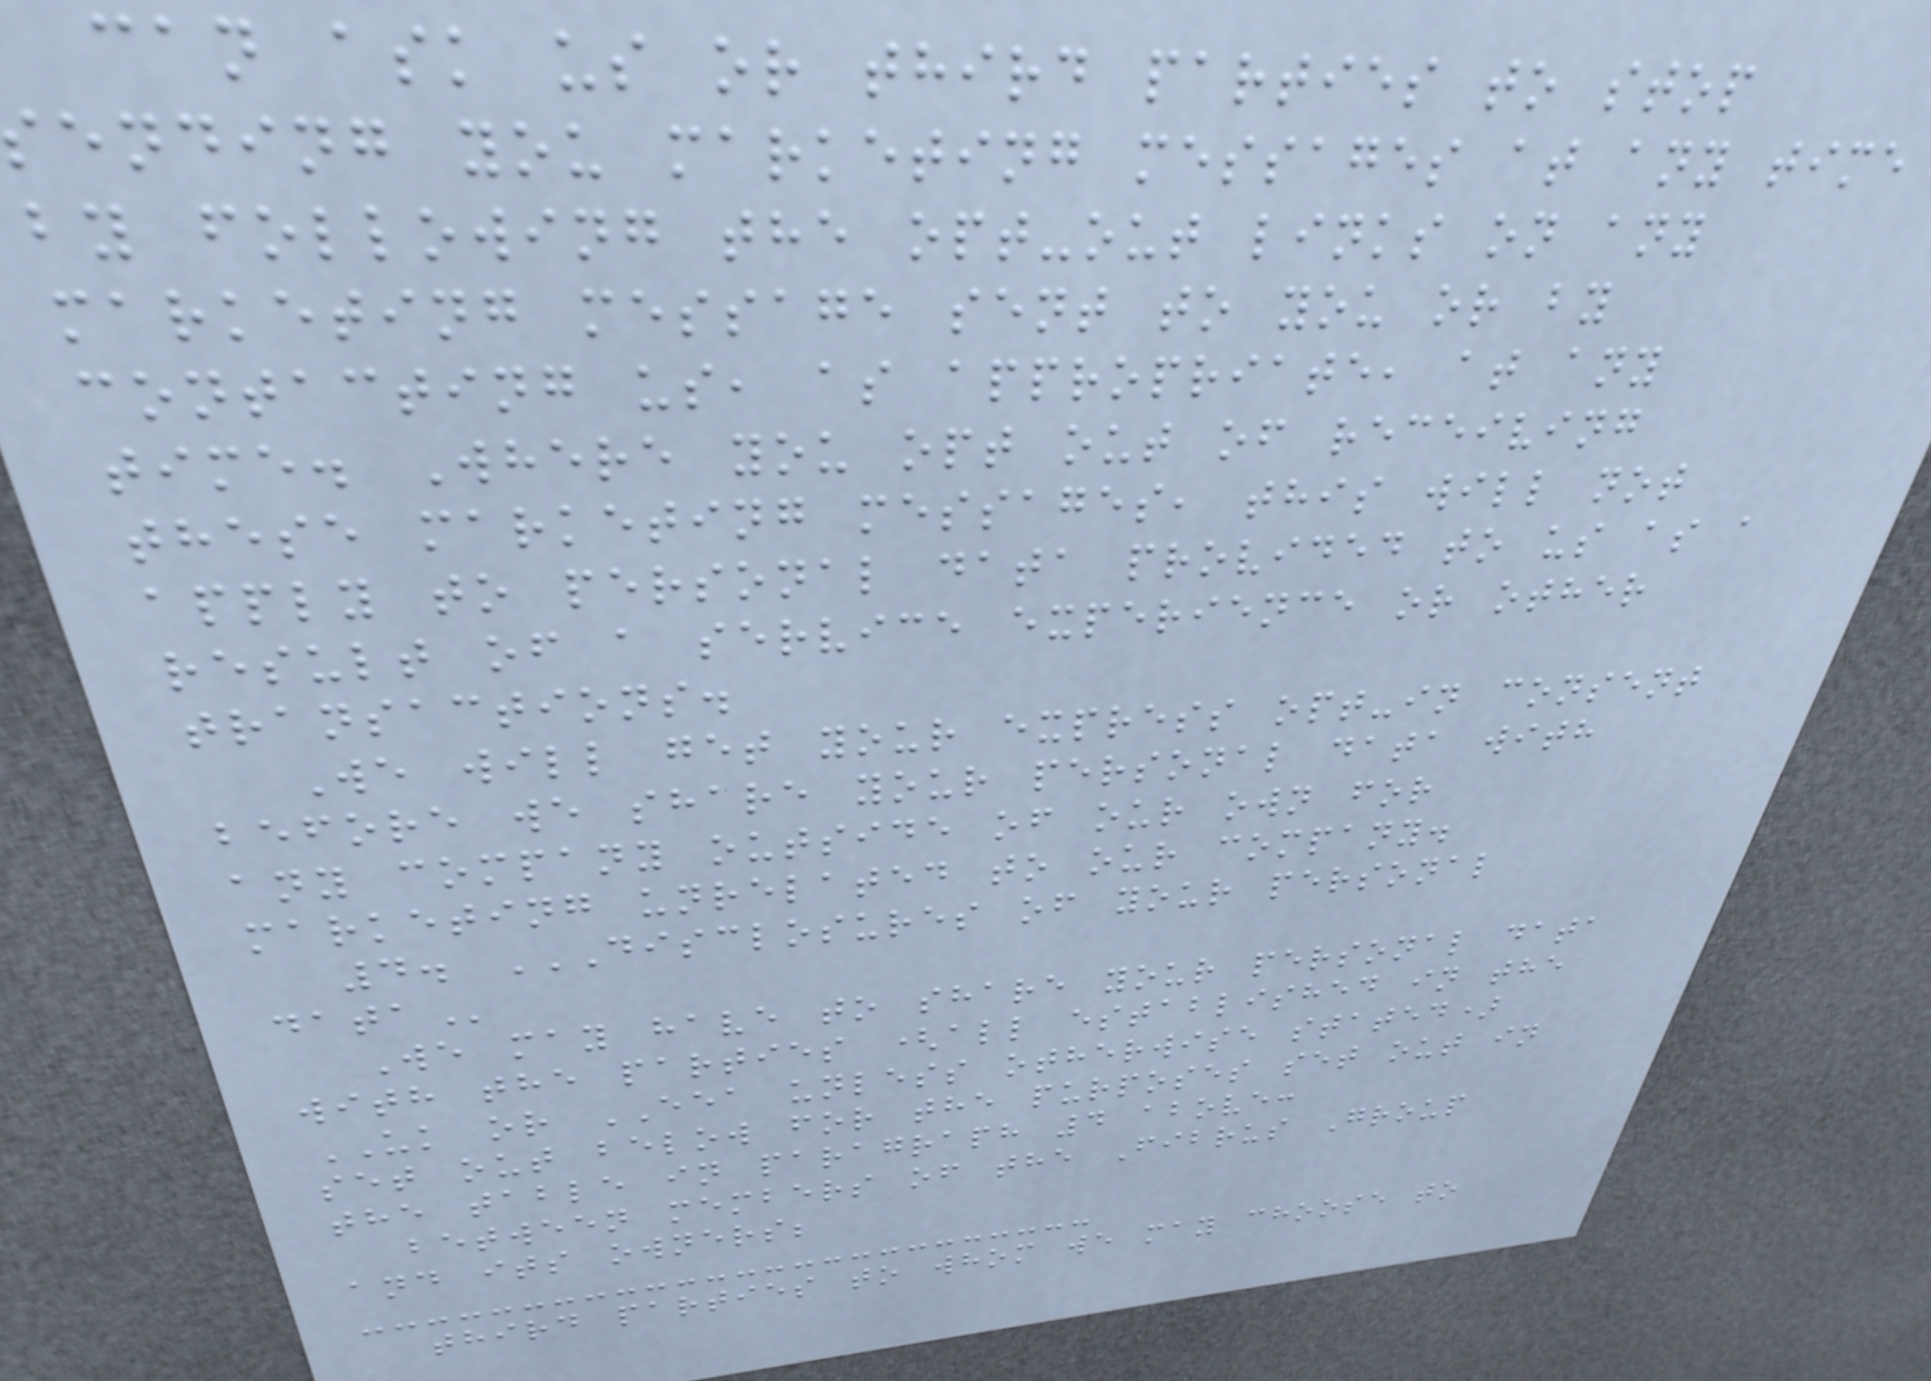can ask us or third parties to stop
sending you marketing messages at any time
by following the opt-out links on any
marketing message sent to you or by
contacting us, as appropriate, at any
time. Where you opt out of receiving
these marketing messages, this will not
apply to personal data provided to us as a
result of a service experience or other
transactions.
We will get your express opt-in consent
before we share your personal data with
any company outside of our own for
marketing unrelated to our company.
4. DISCLOSURES OF YOUR PERSONAL
DATA
We may have to share your personal data
with the parties (all established in the
UK or EEA unless otherwise stated)
set out below for the purposes set out in
the table in paragraph 4 above:
between members of the Fibrus Group
and its owners;
third parties to whom we may choose to
